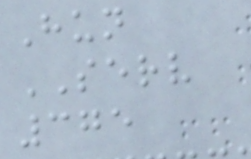Hun
SERV
375
